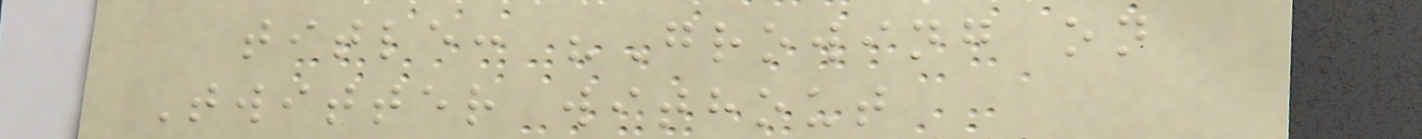title: "Growing on
Twitter without
